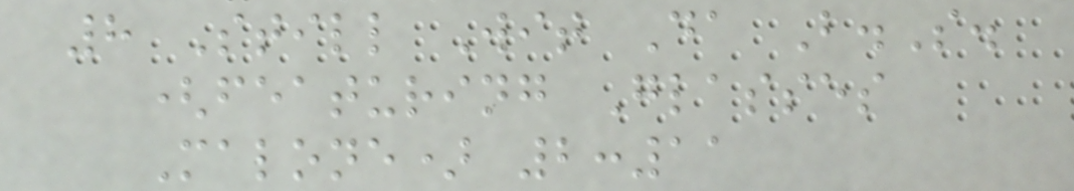8 Still Wit Da B.S.
(featuring Glasses
Malone) 2:11
